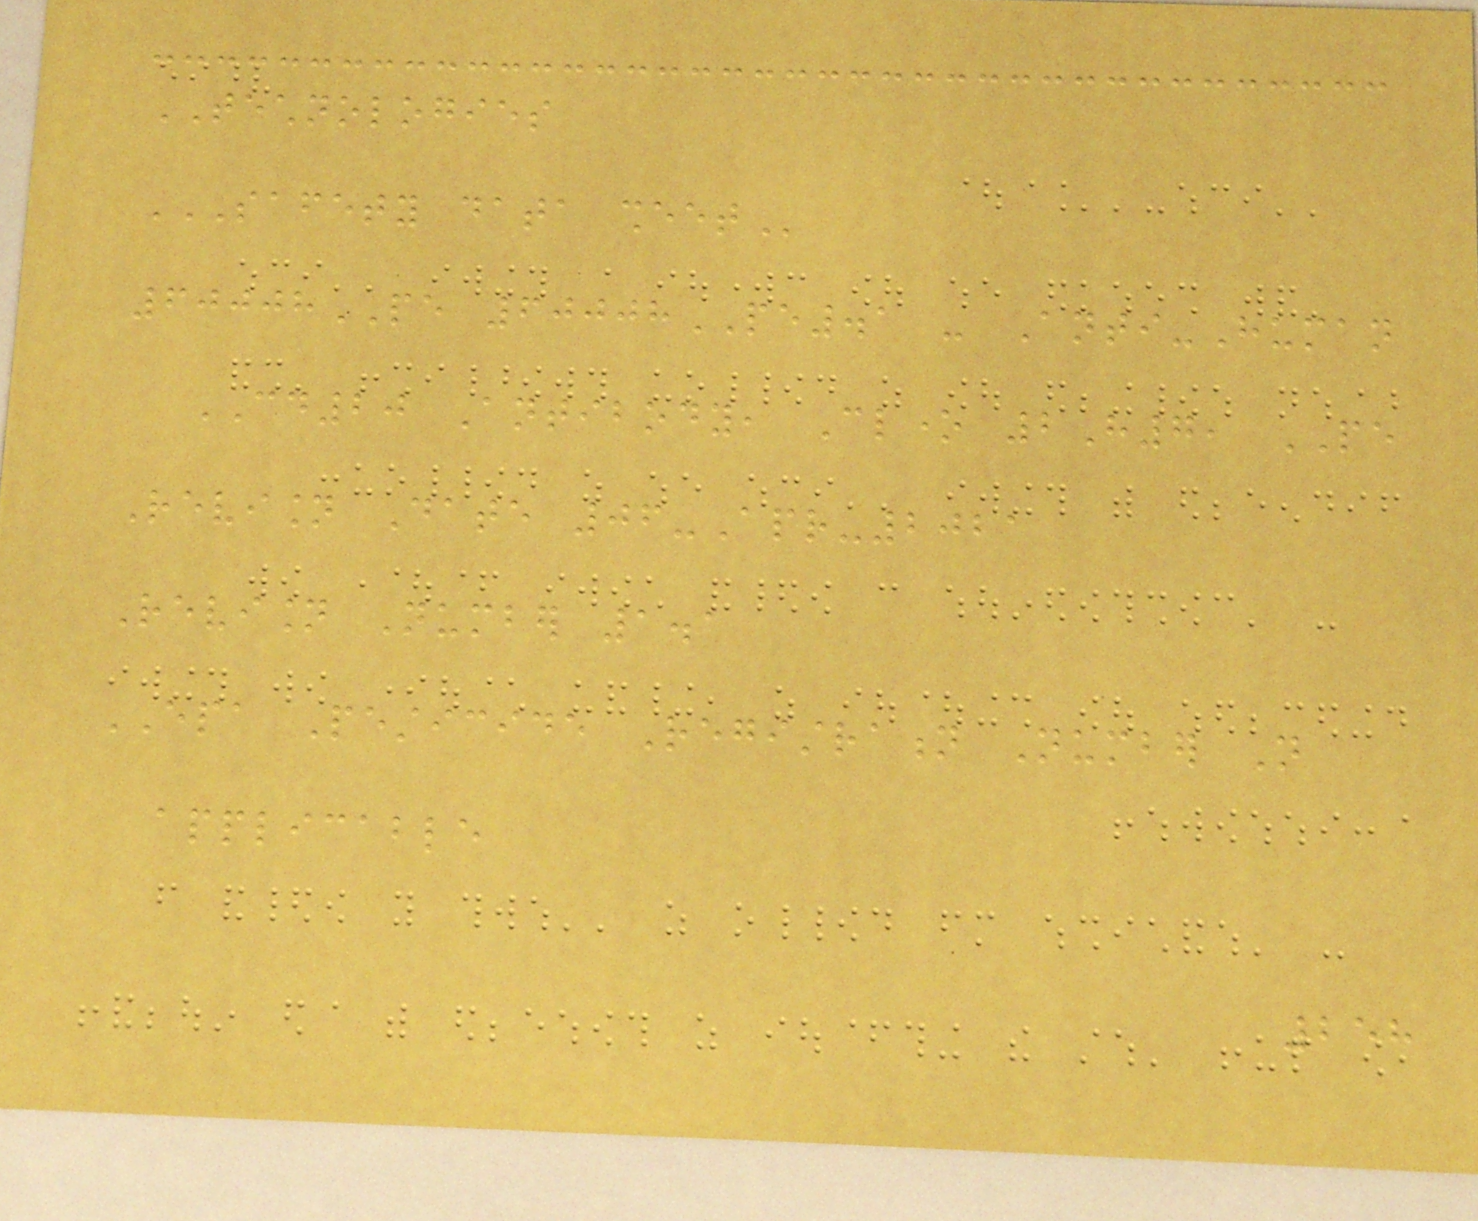TECHNOLOGIES
SAFETY DATA SHEET
60008PE 60008PE.1 - Anti-Human
CD20 Antibody, Clone 2H7, PE
Revision Date 06-Apr-2021
Revision Number 1.1
EPA Pesticide Registration Number Not
applicable
258
